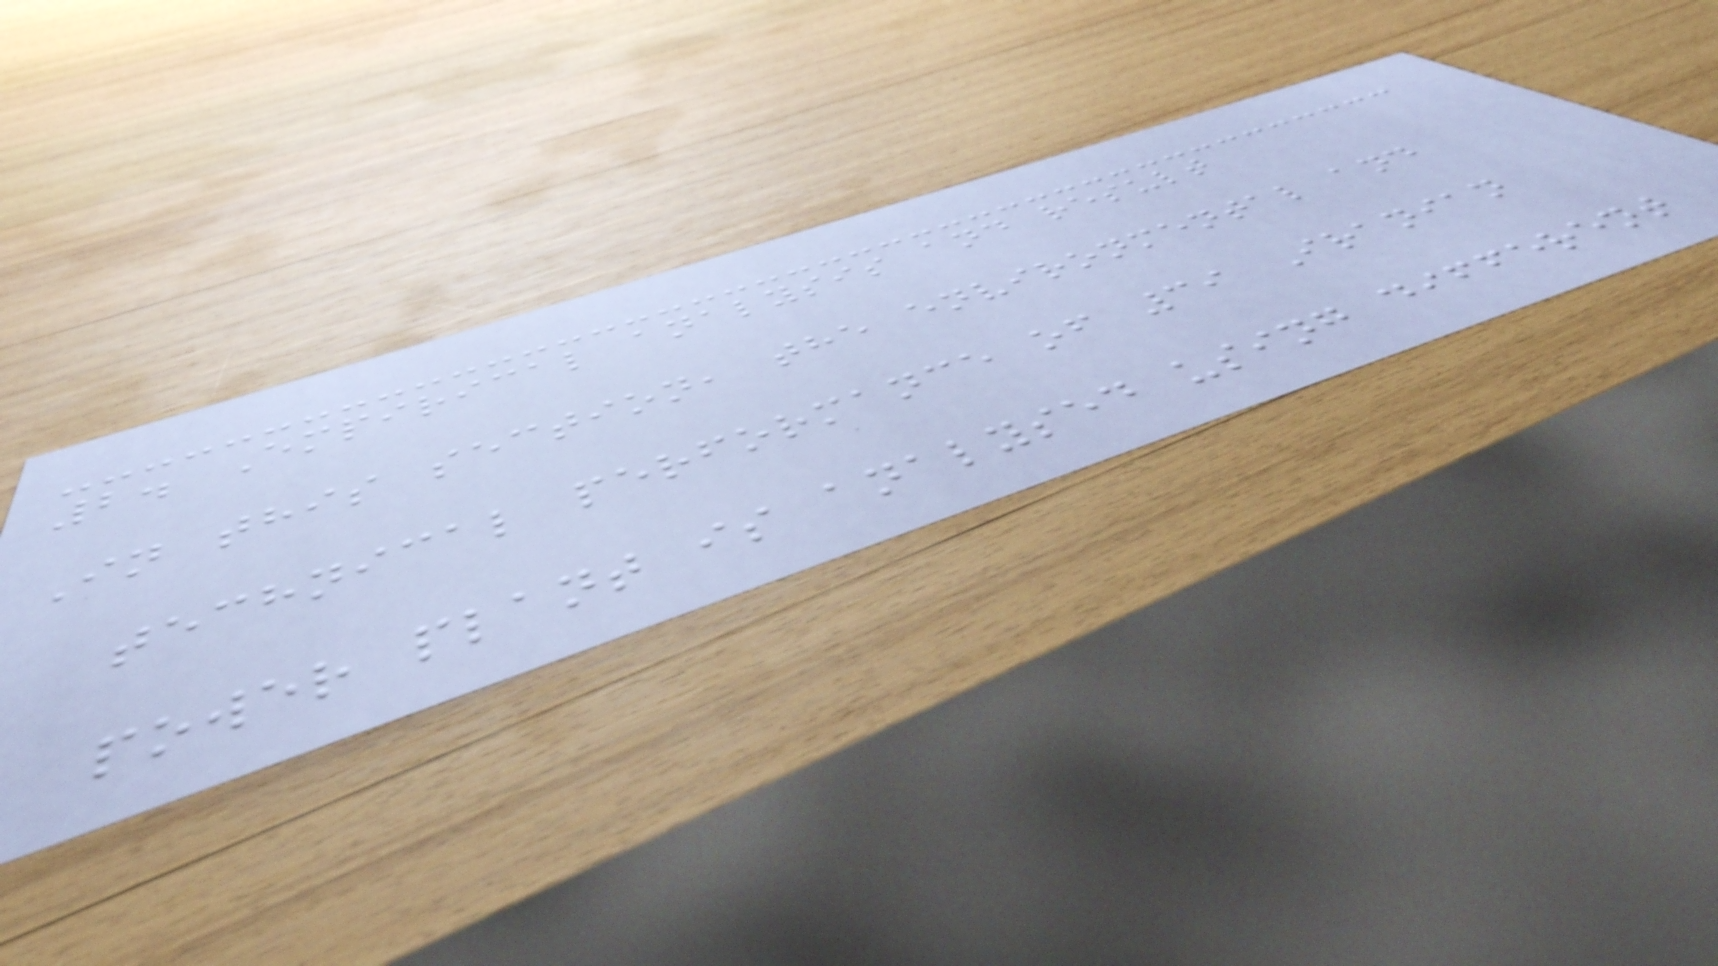2. Empirical analysis and result
In this section, the environmental and
technical performance of 39 Iranian
power plant is analysed using different
